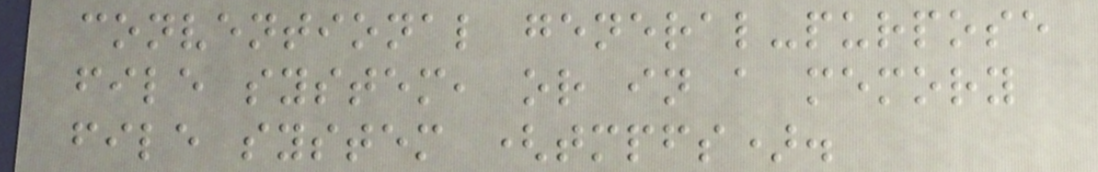conventional general-purpose
file system, or in a memory
file system (tmpfs).
